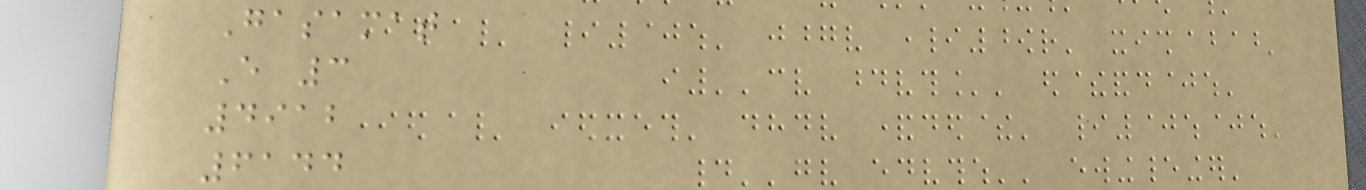Gasamat
E 3
4912
6144
